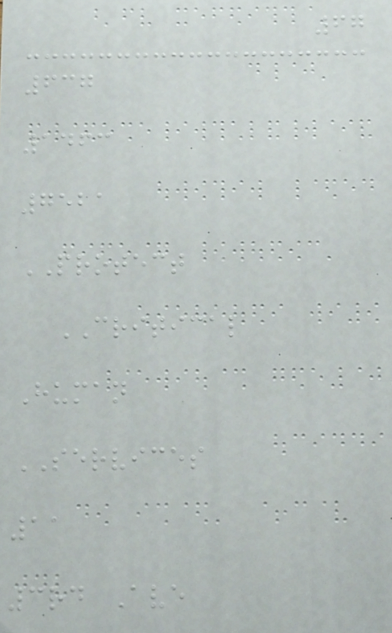67
637
1463
7521
PROTECT
CRITICAL
Human
SERVICES
11
3rd Ave
